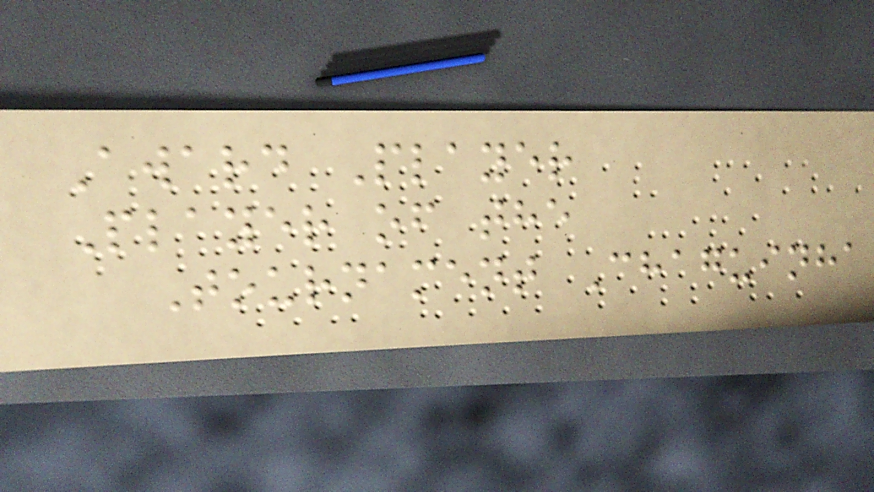Award Player
Player of the
Tournament Chaguinha
